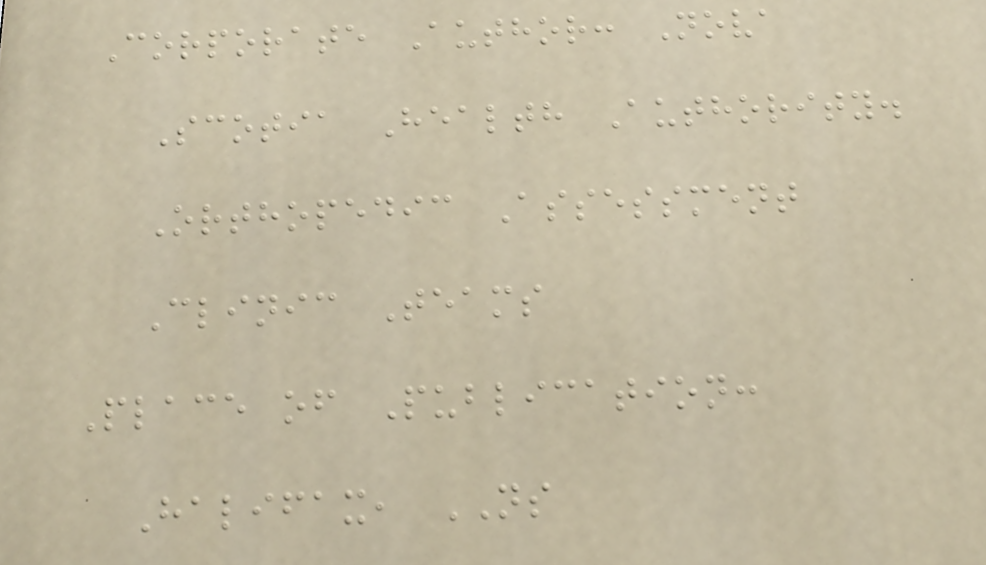Corporate Author: Nova
Scotia Health Authority.
Orthopedic Assessment
Clinic Teams
Place of Publication:
Halifax, NS
